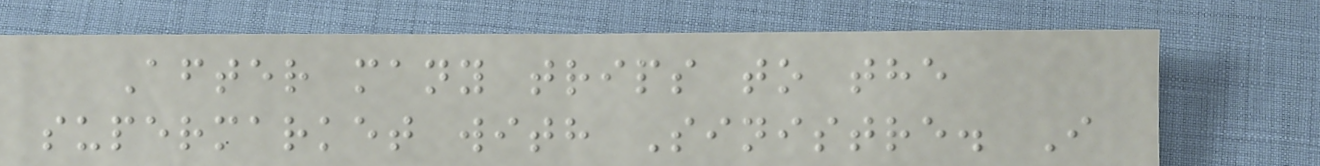After many trips to the
supermarket with Sinistre. I
